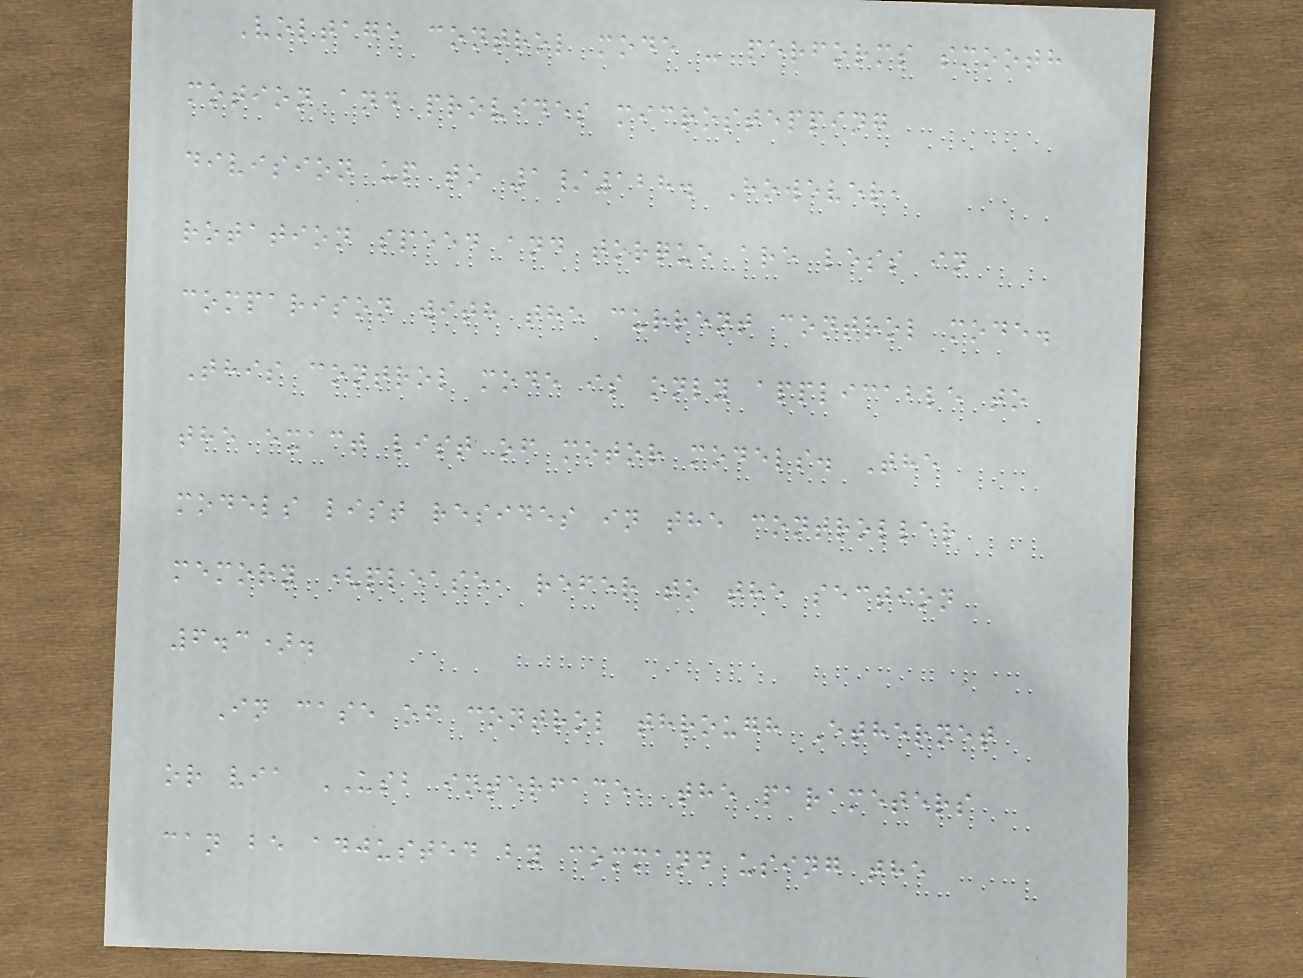Voltage control mode - performs smooth
motion and provides microstepping
division up to 1/128. However,
rotation speed and torque are less in
comparison with the current control mode.
This control mode is only applicable to
the exact list of motor models. The
models list resides in the controller
memory (please, refer to the section
6.3).
In case of control through Ethernet
or via USB interface, the parameters
can be adjusted by command using the
